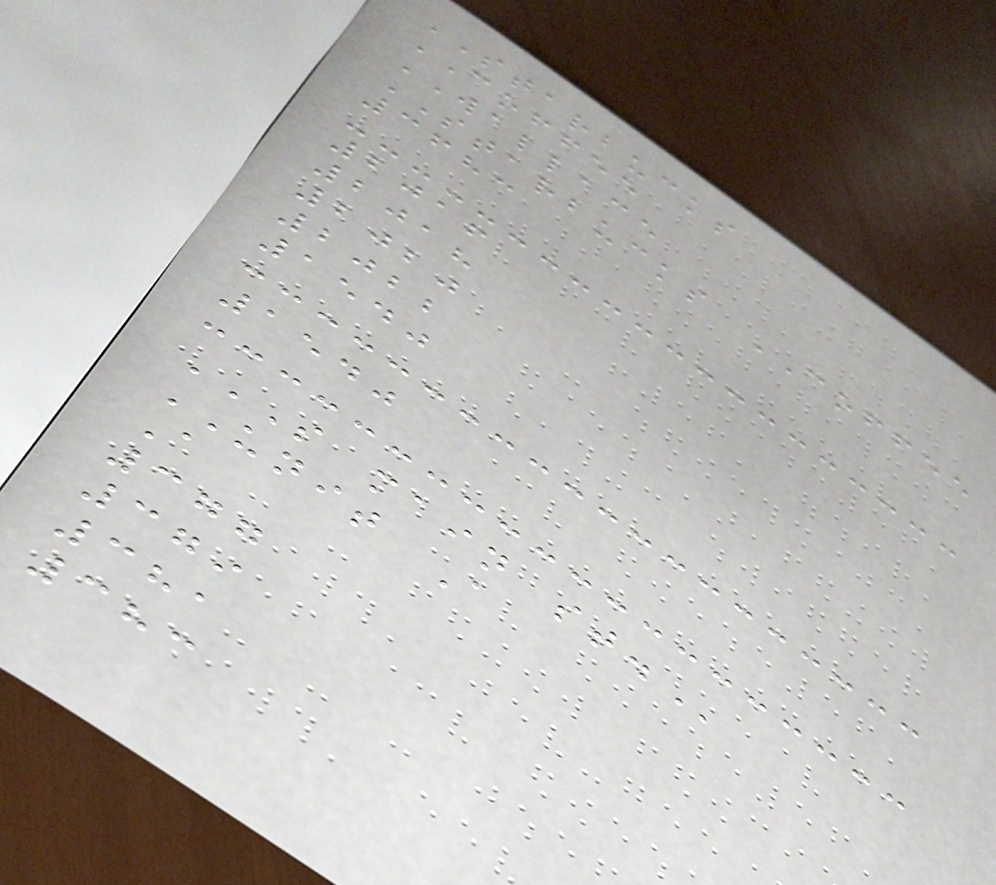STARBUCKS
COFFEE
WALLACE
STARBUCKS COFFEE
3683
2016
2018
2020
2022
1540
1540
S MAIN ST.
UNIT A
A
377
379
381
383
